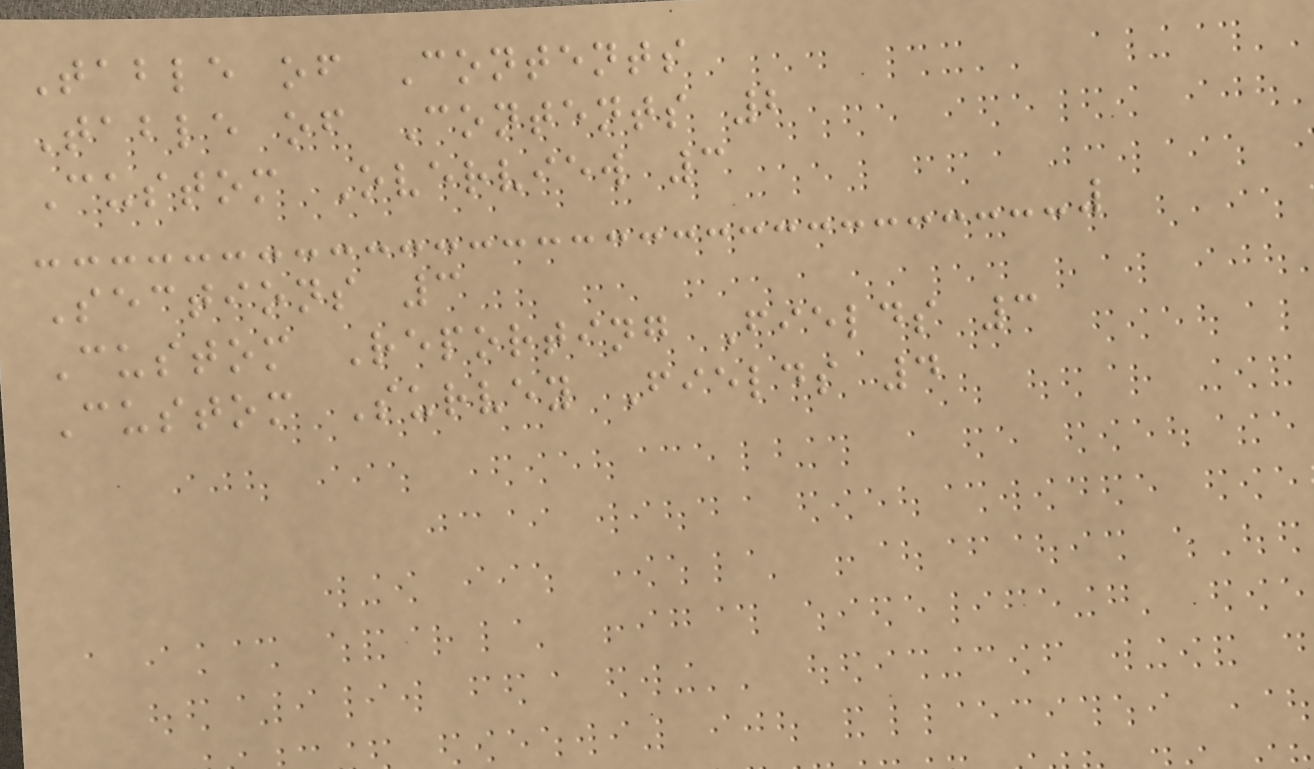Table of Contents
Table of Contents 2
Custom Overview 3
Sections 3
Custom Reporting Fields 3
Custom Survey Fields 4
